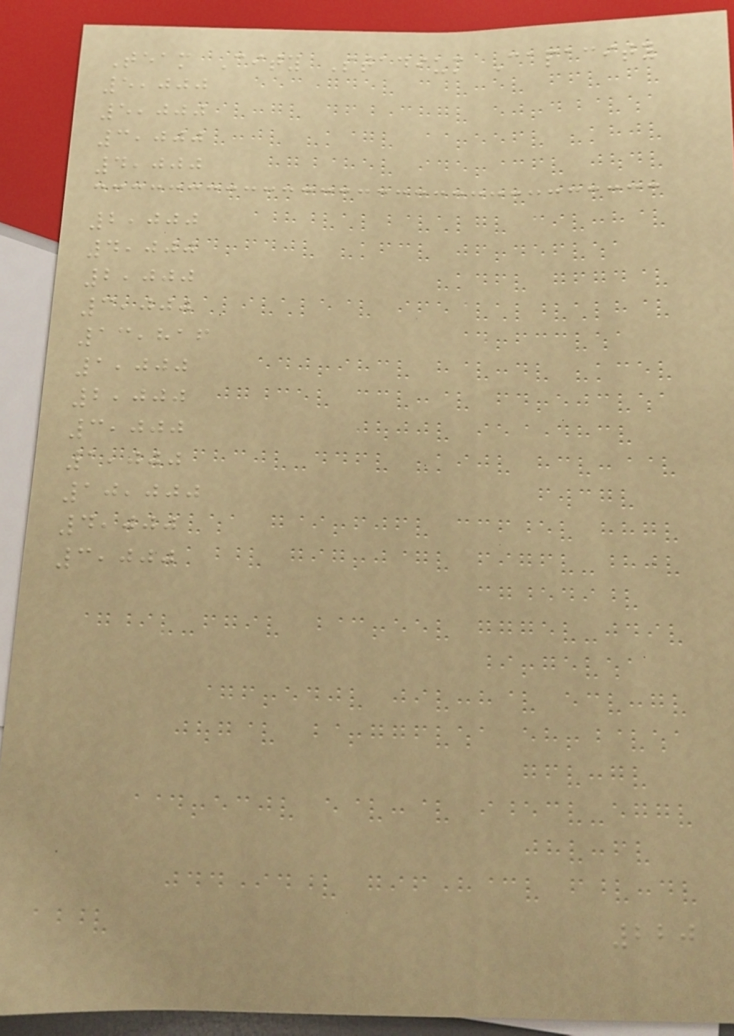Team City Stadium Capacity
5,000
5,000
3,000
4,000
2,000
4,000
2,000
3,000
13,816
1,000
2,000
3,000
1,000
10,000
4,000
3,000
220
